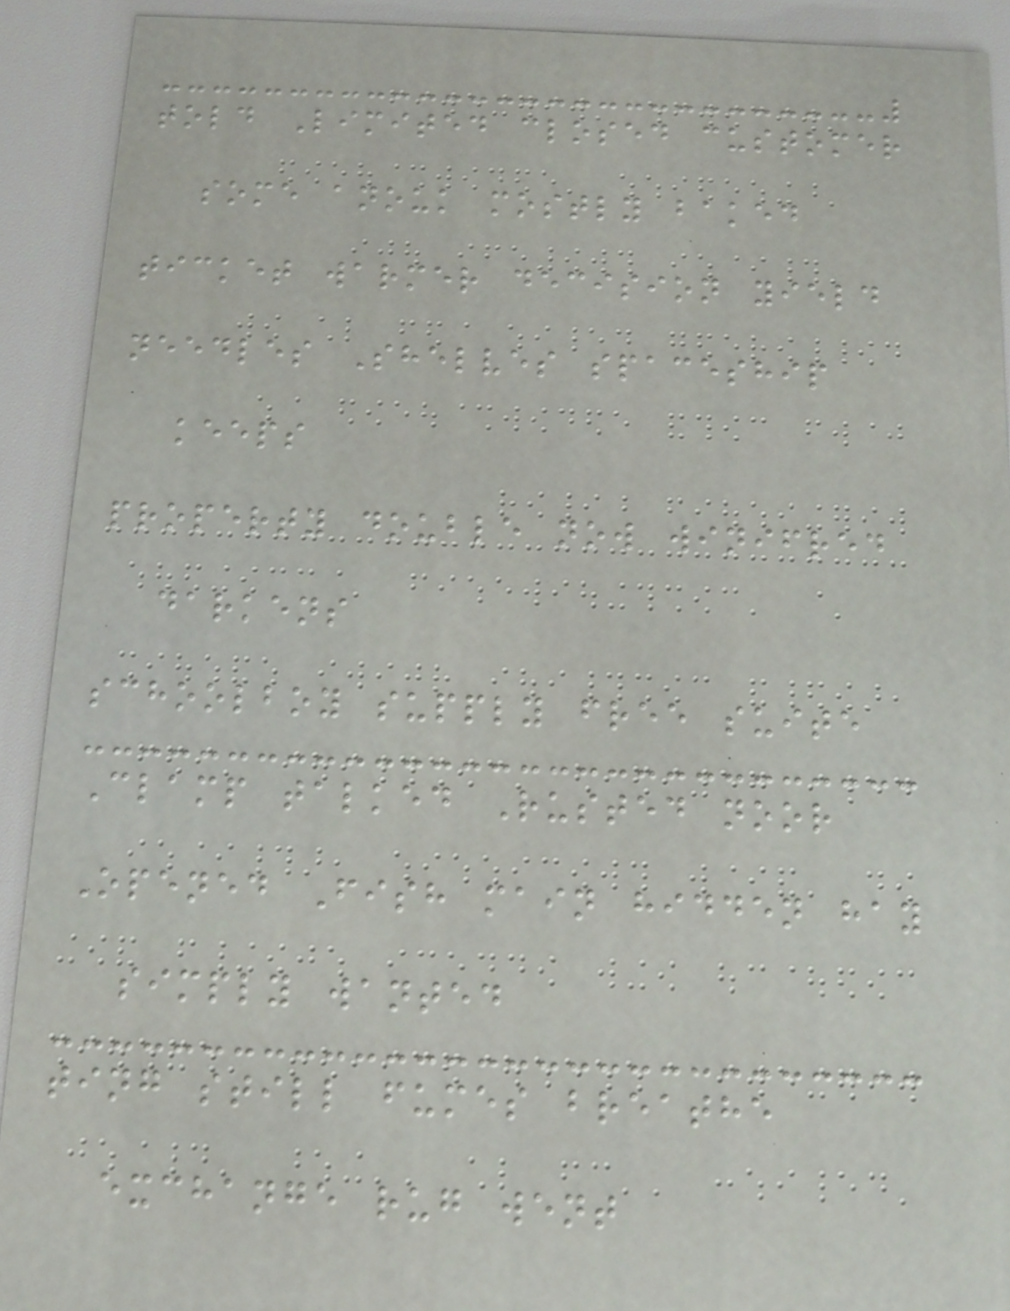told Limited closed customer
some anouk mostly baked
ticket warmer decision yield
needles Shelves spaceship
keeps
property double now winifred
darkens
schoolboy supply free suite
Clamp talked Rusted noor
Opened Fish main hidden hay
simply wanted
ting still fumes breathe
exchange rug went
